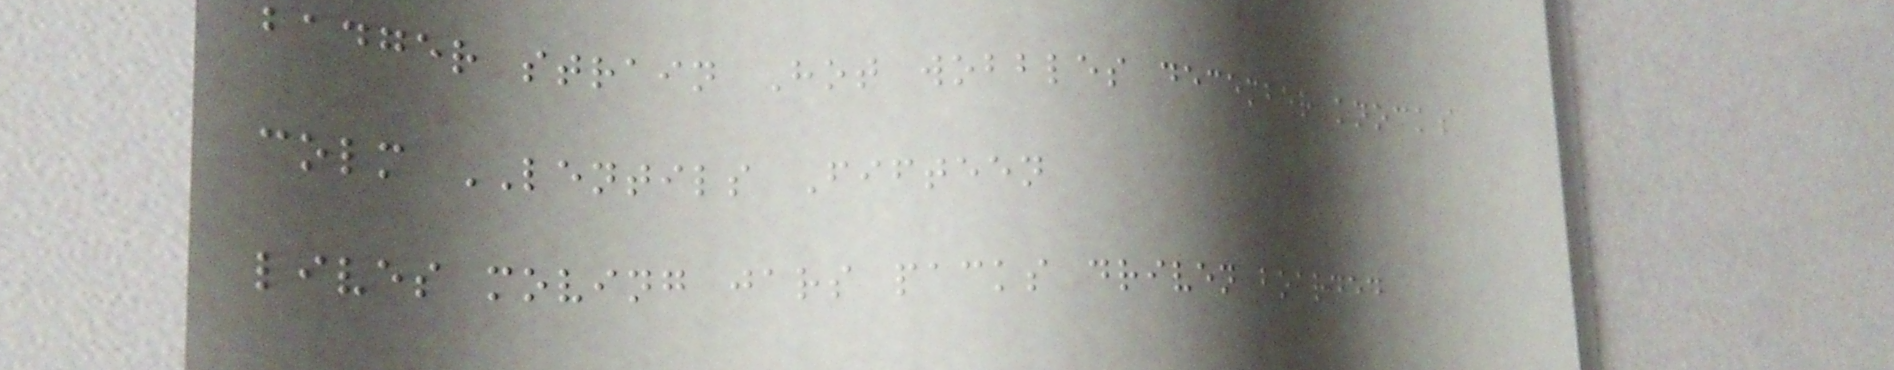badger strain Hot wobbles december knocks
colm LENTILS Fifteen
lives moving jars packs driven boarded
